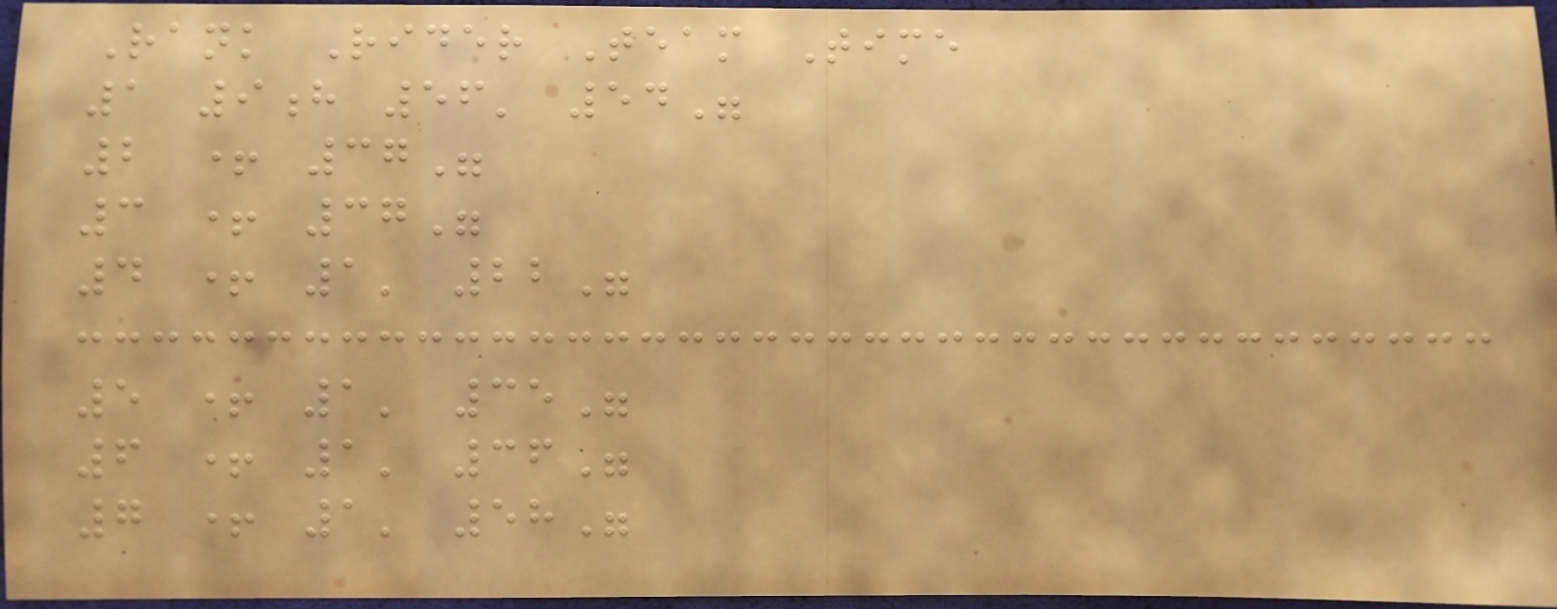Rank Rider Team Time
1 9h 56' 54"
2 + 37"
3 + 37"
4 + 1' 22"
5 + 1' 35"
6 + 1' 36"
7 + 1' 58"
